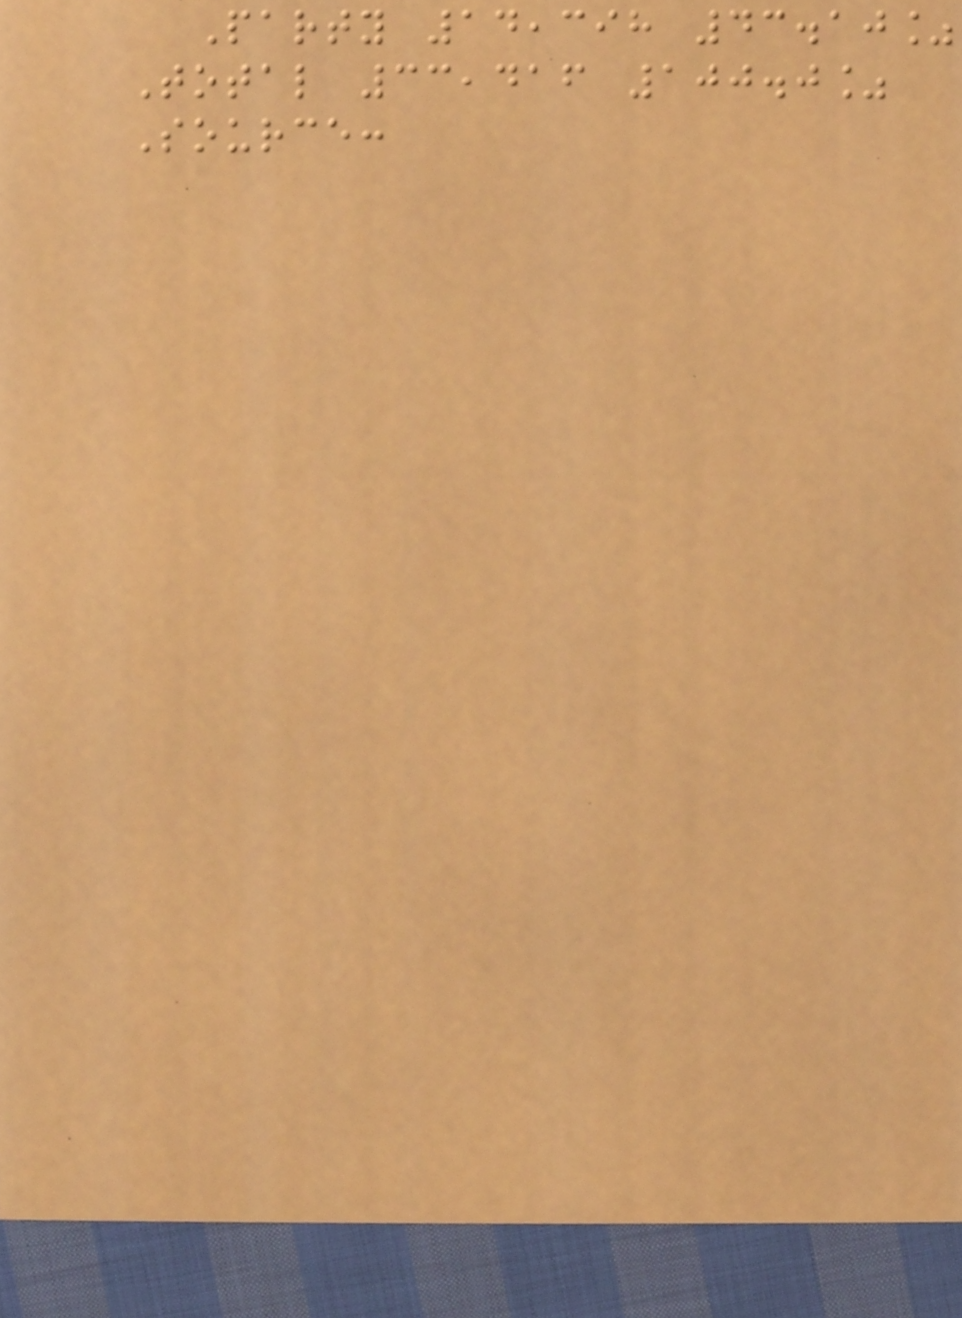Party 14,398 43.10%
Total 33,416 100.0%
Source:
